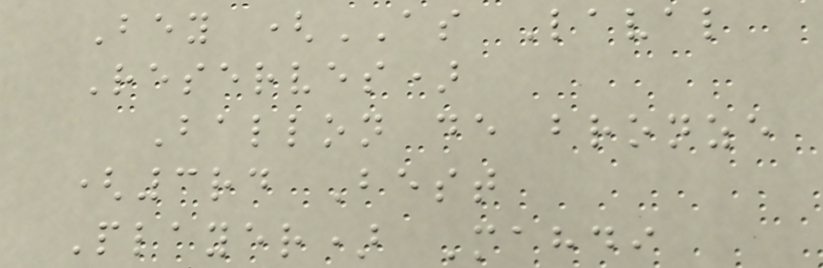Bey (AS Laval
Reserves)
Ballon de bronze
(3rd Best
Player) Mahdi
